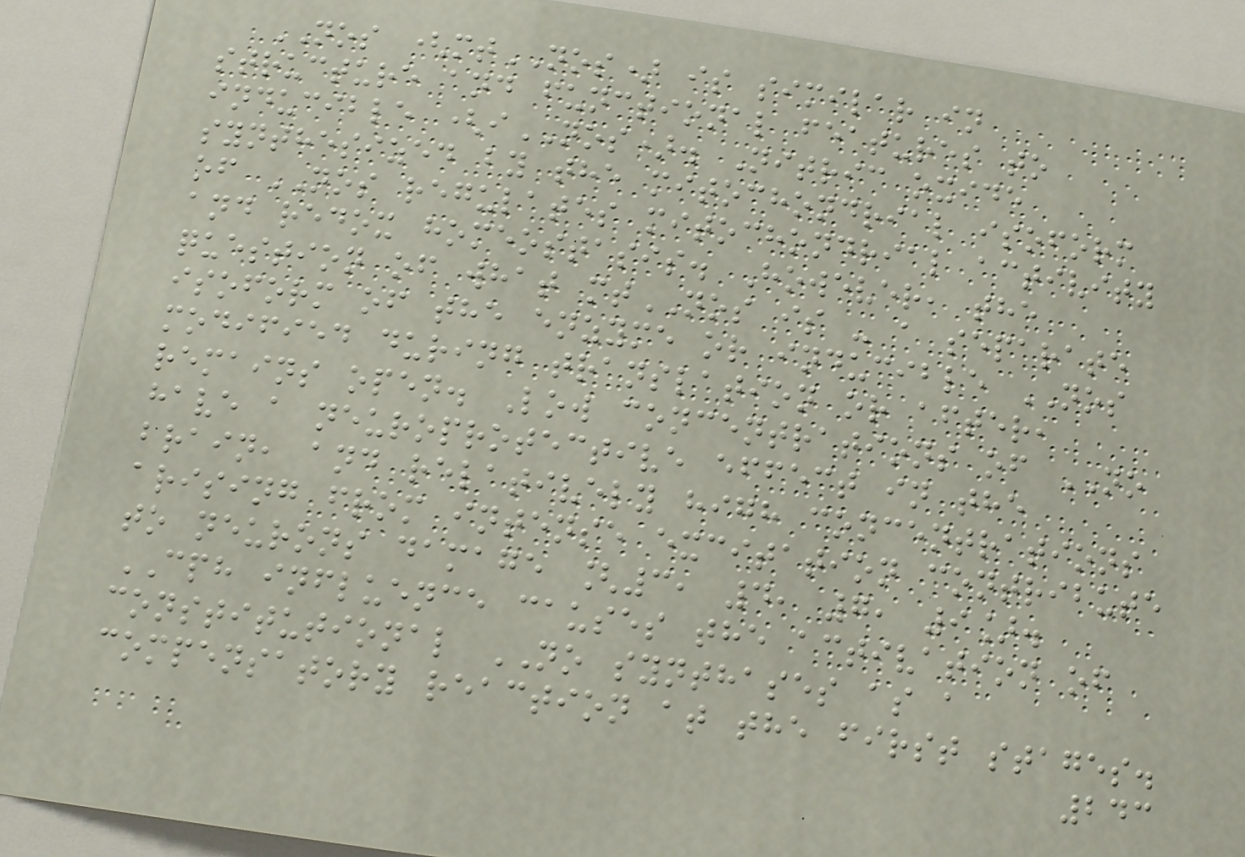NOS (mtNOS) is similar in
structure and functional features to
inducible (iNOS). Nitric oxide
synthesized by the mitochondrial isoform
of NOS regulates mitochondrial activity
and redox homeostasis. However, the
question of what mtNOS is - a separate
isoform of the enzyme or inducible NOS
modified during translation or after,
remains open. Low concentrations of NO
have a neuroprotective effect in the
brain, and relatively high concentrations
arising from intense excitation contribute
to neurons damage [3, 4, 7, 9].
CPH influence causes the activation of
constitutional NO synthases as a
compensatory reaction at the first stages.
243
